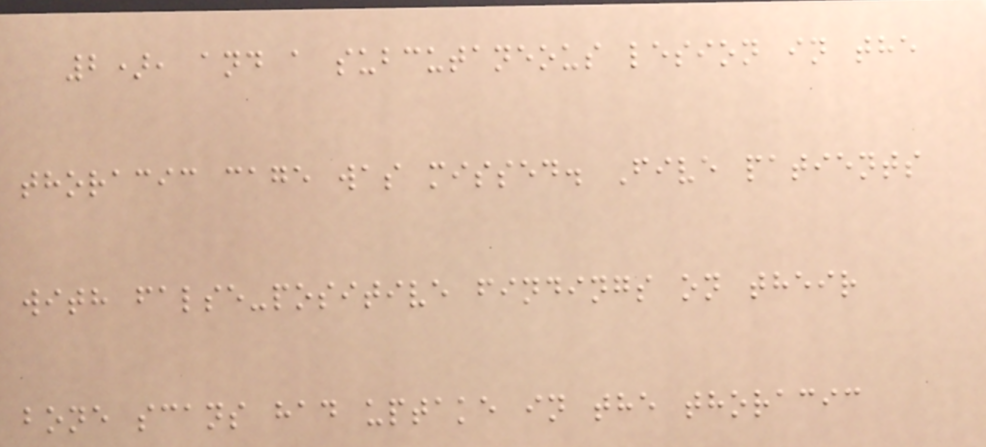2), and a subcutaneous lesion in the
thoracic cage was missed. Five patients
with false-positive findings on their
bone scans had uptake in the thoracic
